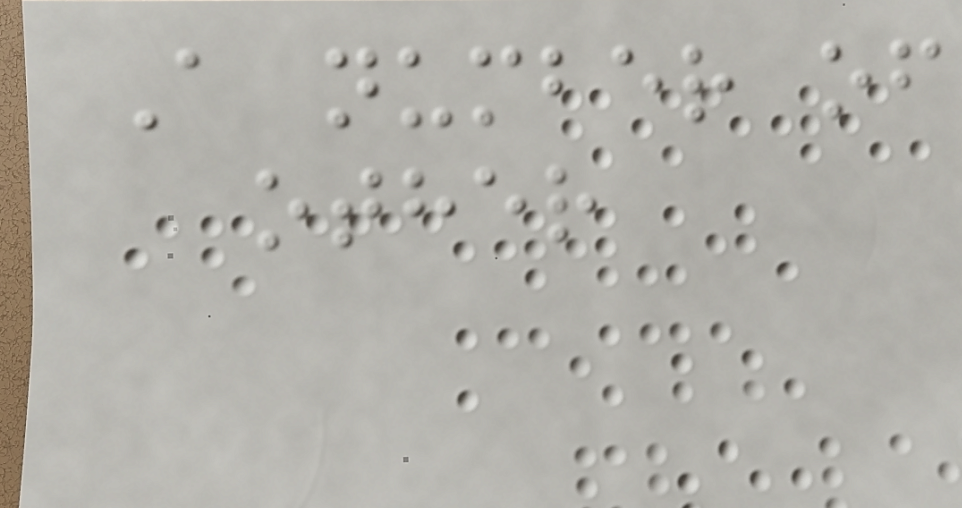A number of
other
